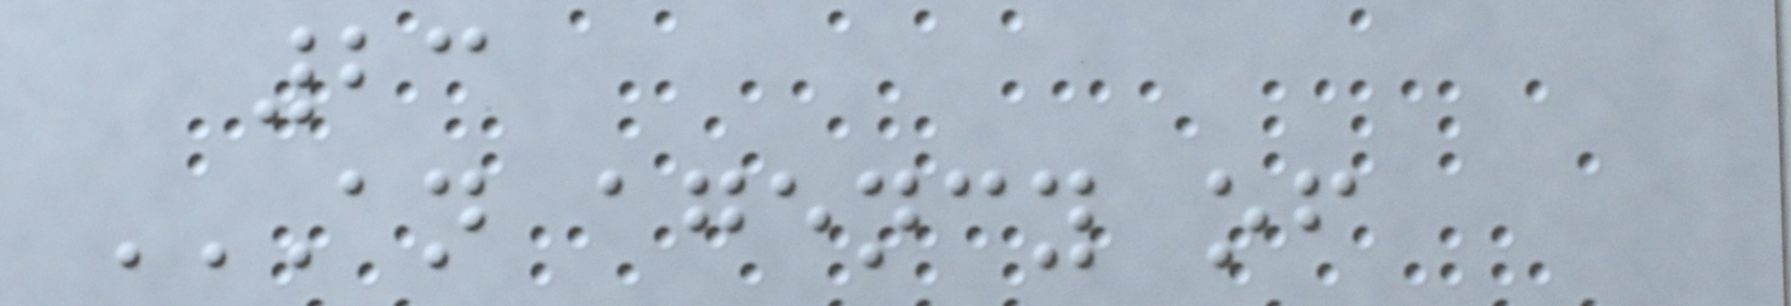23
AN AGENCY OF
